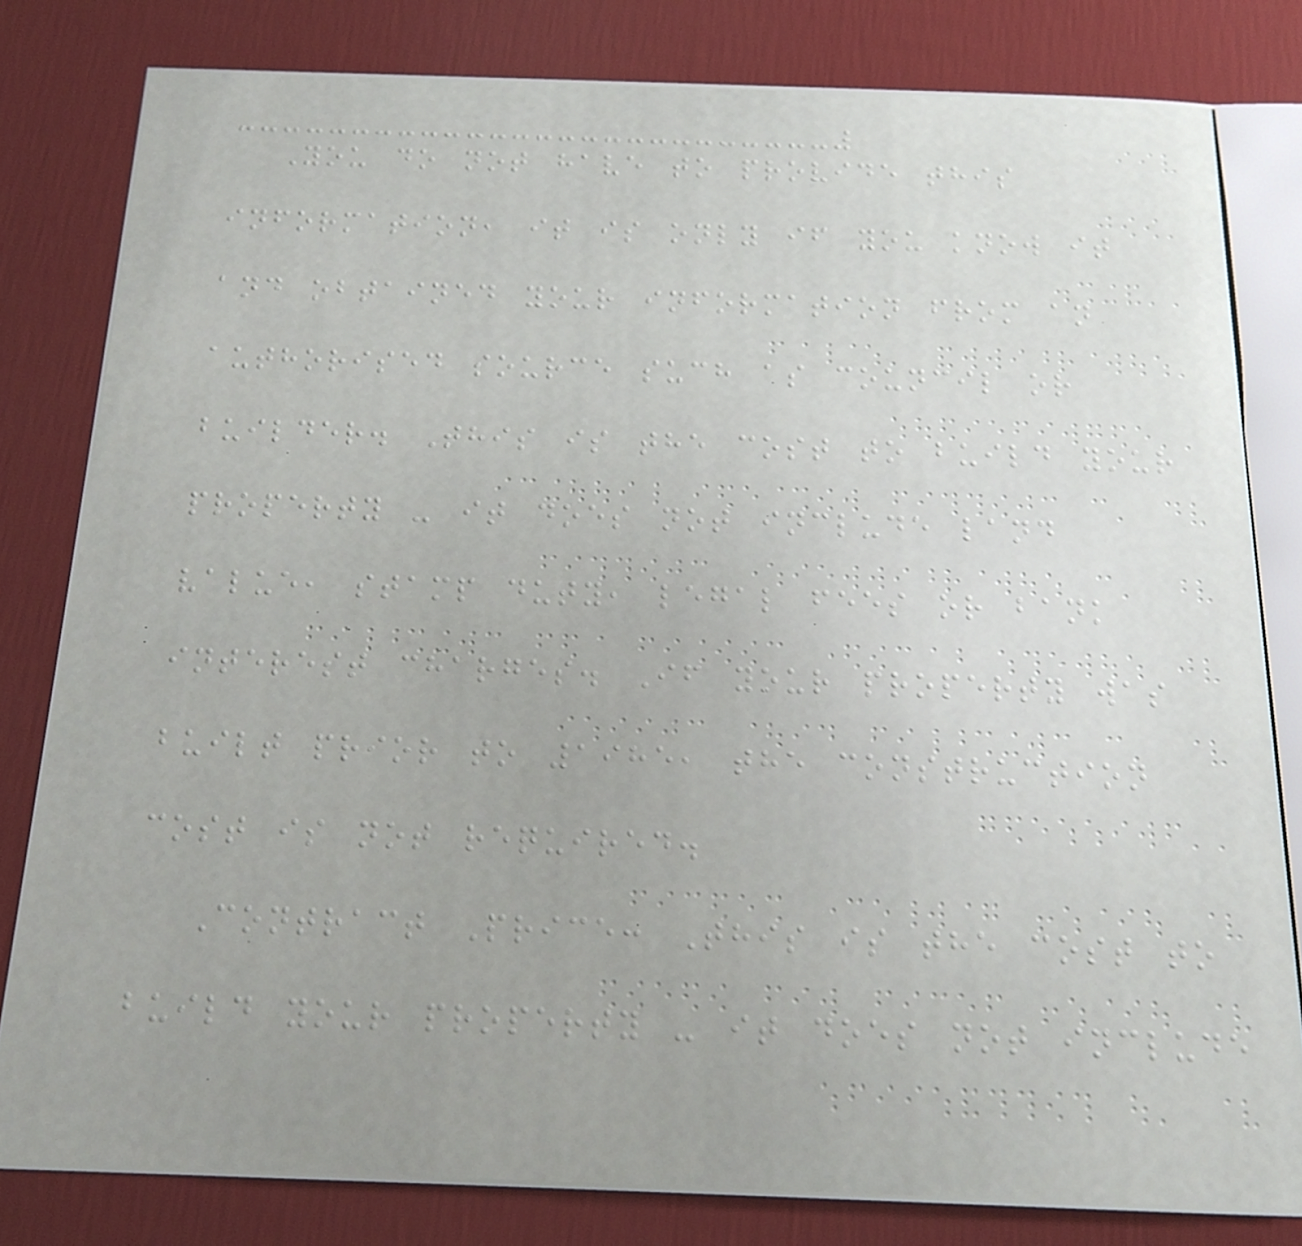You do not have to provide this
information, it is only if you know it
and obtained your information from an
authorised source such as council or
builder. This is the cost to build your
property - it does not include land
value, stamp duty, legal fees or bank
interest charges. If your property was
built prior to 1985, the construction
cost is not required.
Contract Price: This is the cost to
build your property - it does not include
